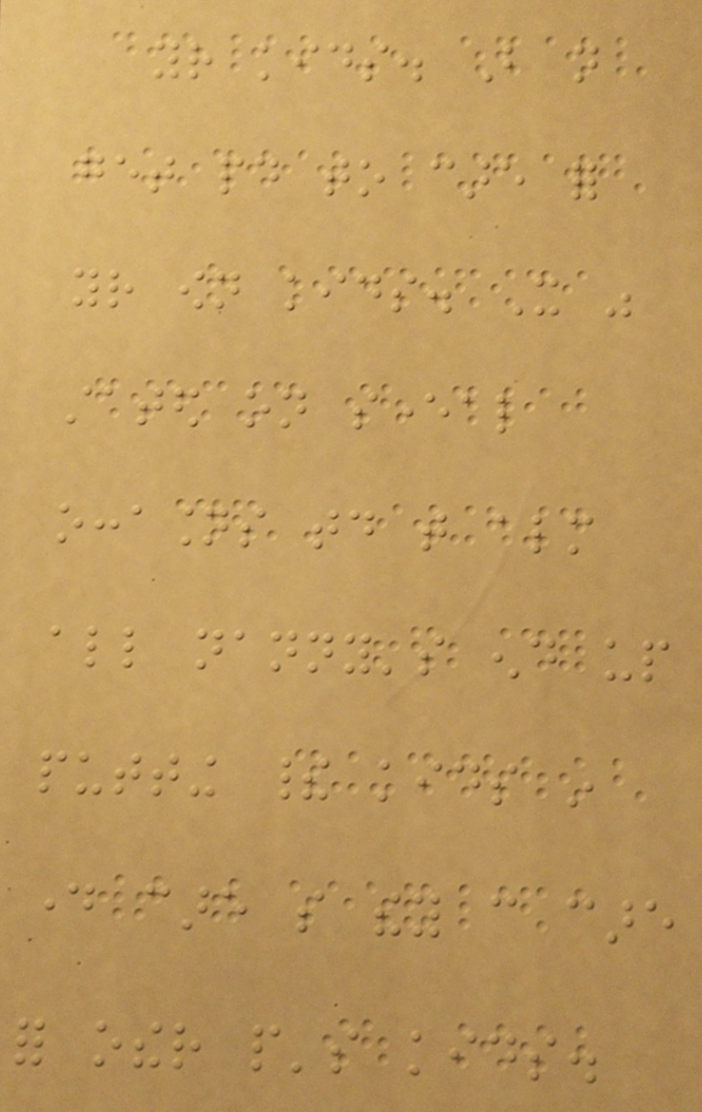your kids. But not
get paid to care for
your own kids. It was
stated on several
occasions today that almost
all nanny's end up
putting their kids in
day care so they can care
for other people's kids.
